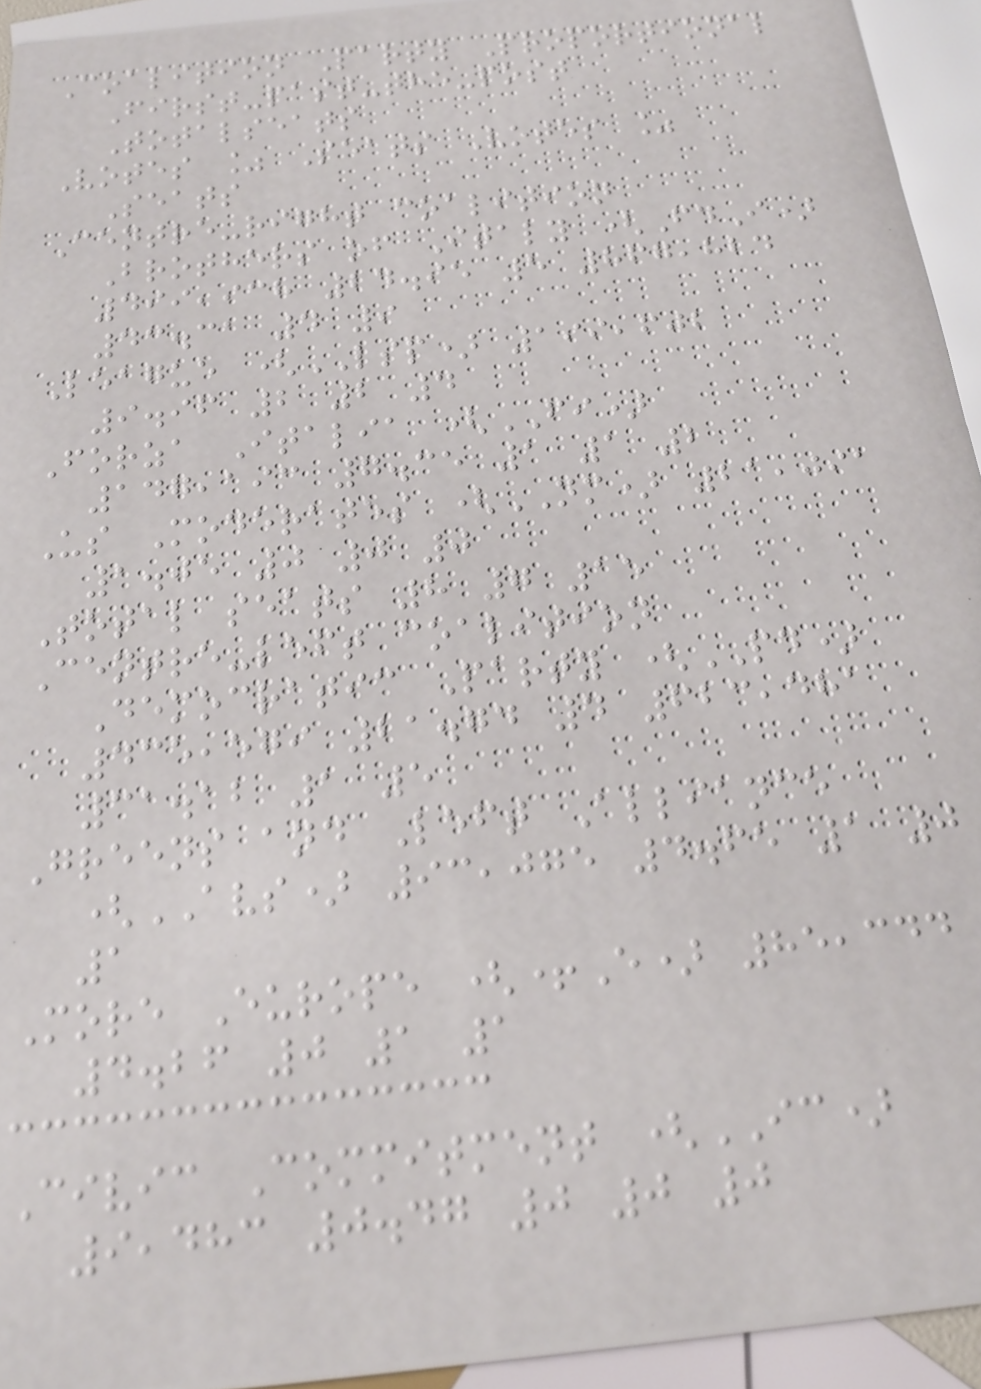Coalition Party Proportional
First-past-the-post
Totalseats
Votes % Seats Votes %
Seats
Centre-right coalition
Brothers of Italy (FdI)
499,938 24.95 5 867,824
43.31 4 9
League (LSP) 199,602
9.96 2 2 4
Forza Italia (FI)
147,193 7.35 1 1 2
Us Moderates (NM) 21,091
1.05 0 0 0
Total seats 8 7 15
Centre-left coalition
Democratic Party (PD)
435,579 21.74 4 623,481
31.12 1 5
Greens and Left Alliance
(AVS) 93,075 4.65 1 0
1
More Europe (+E) 85,344
4.26 0 1 1
Civic Commitment (IC)
9,483 0.47 0 0 0
